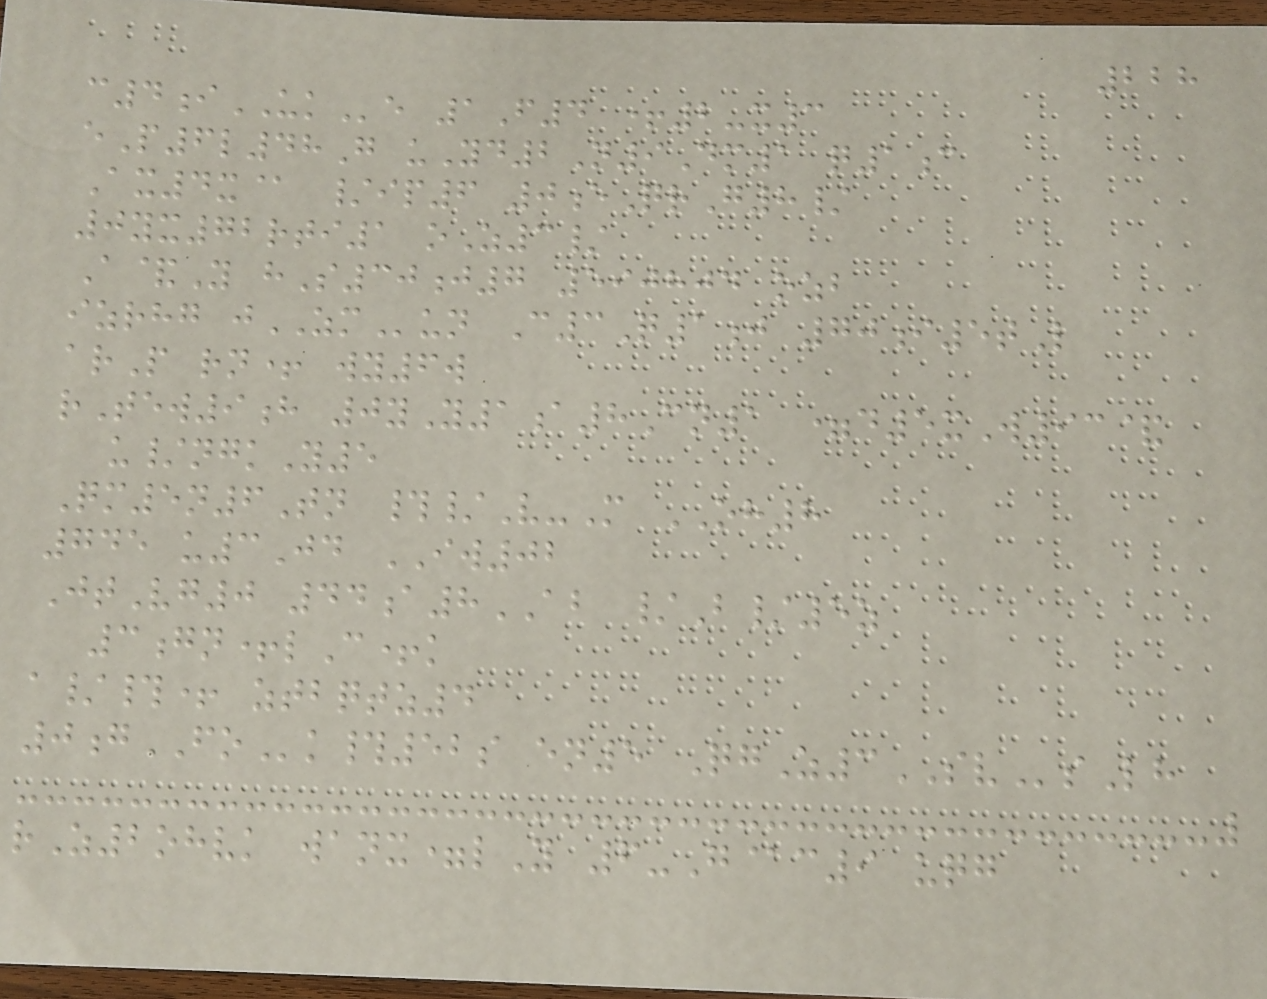228
c4iUKe 1F4 +2-x3
eP6l48G uYd2N9Dm1 q1c
Ax4x@ /ip6 0eQrG8/
0yx72rti1 oZ3/
A&Y hS30j7 590804 ozb
izrhg jZMun C3Q1j 70i5tL
arP rn+ wy6w
rTew9h 0yY1a8Cn1 =d5xW93&
u/ngkY5
Qm5n6Tn #/V-M OH8
745 u3Jd IW02
JtVg0 44a8AB /B/5z
3gn+lC+k
a/#+ ztbqtz4
0gFOk#52s en5 QgZ3SVsLh
rZ2ohvk wanx=lY 6-G@c9 uqg
